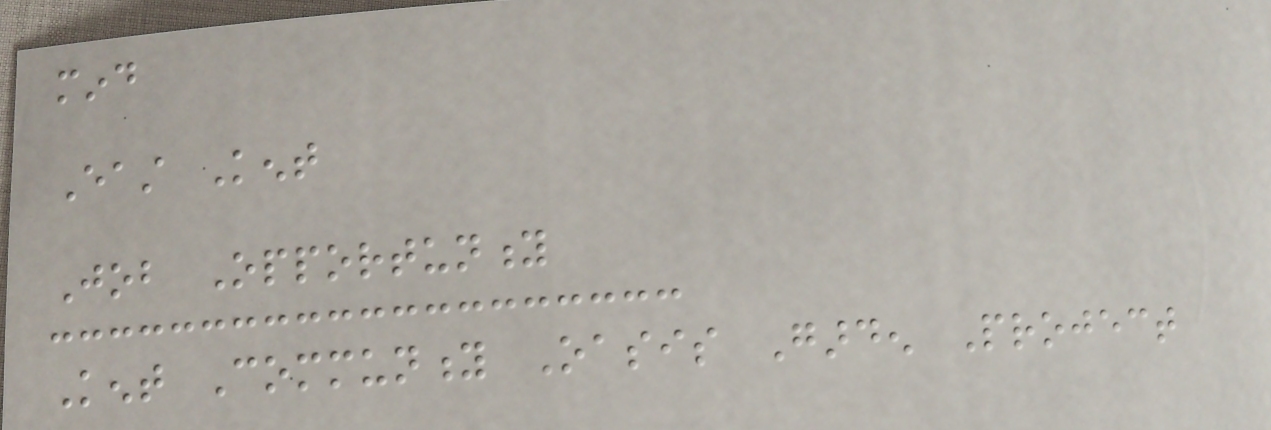mind
East Kent
Job Opportunity
Kent Community Oasis Garden Project
